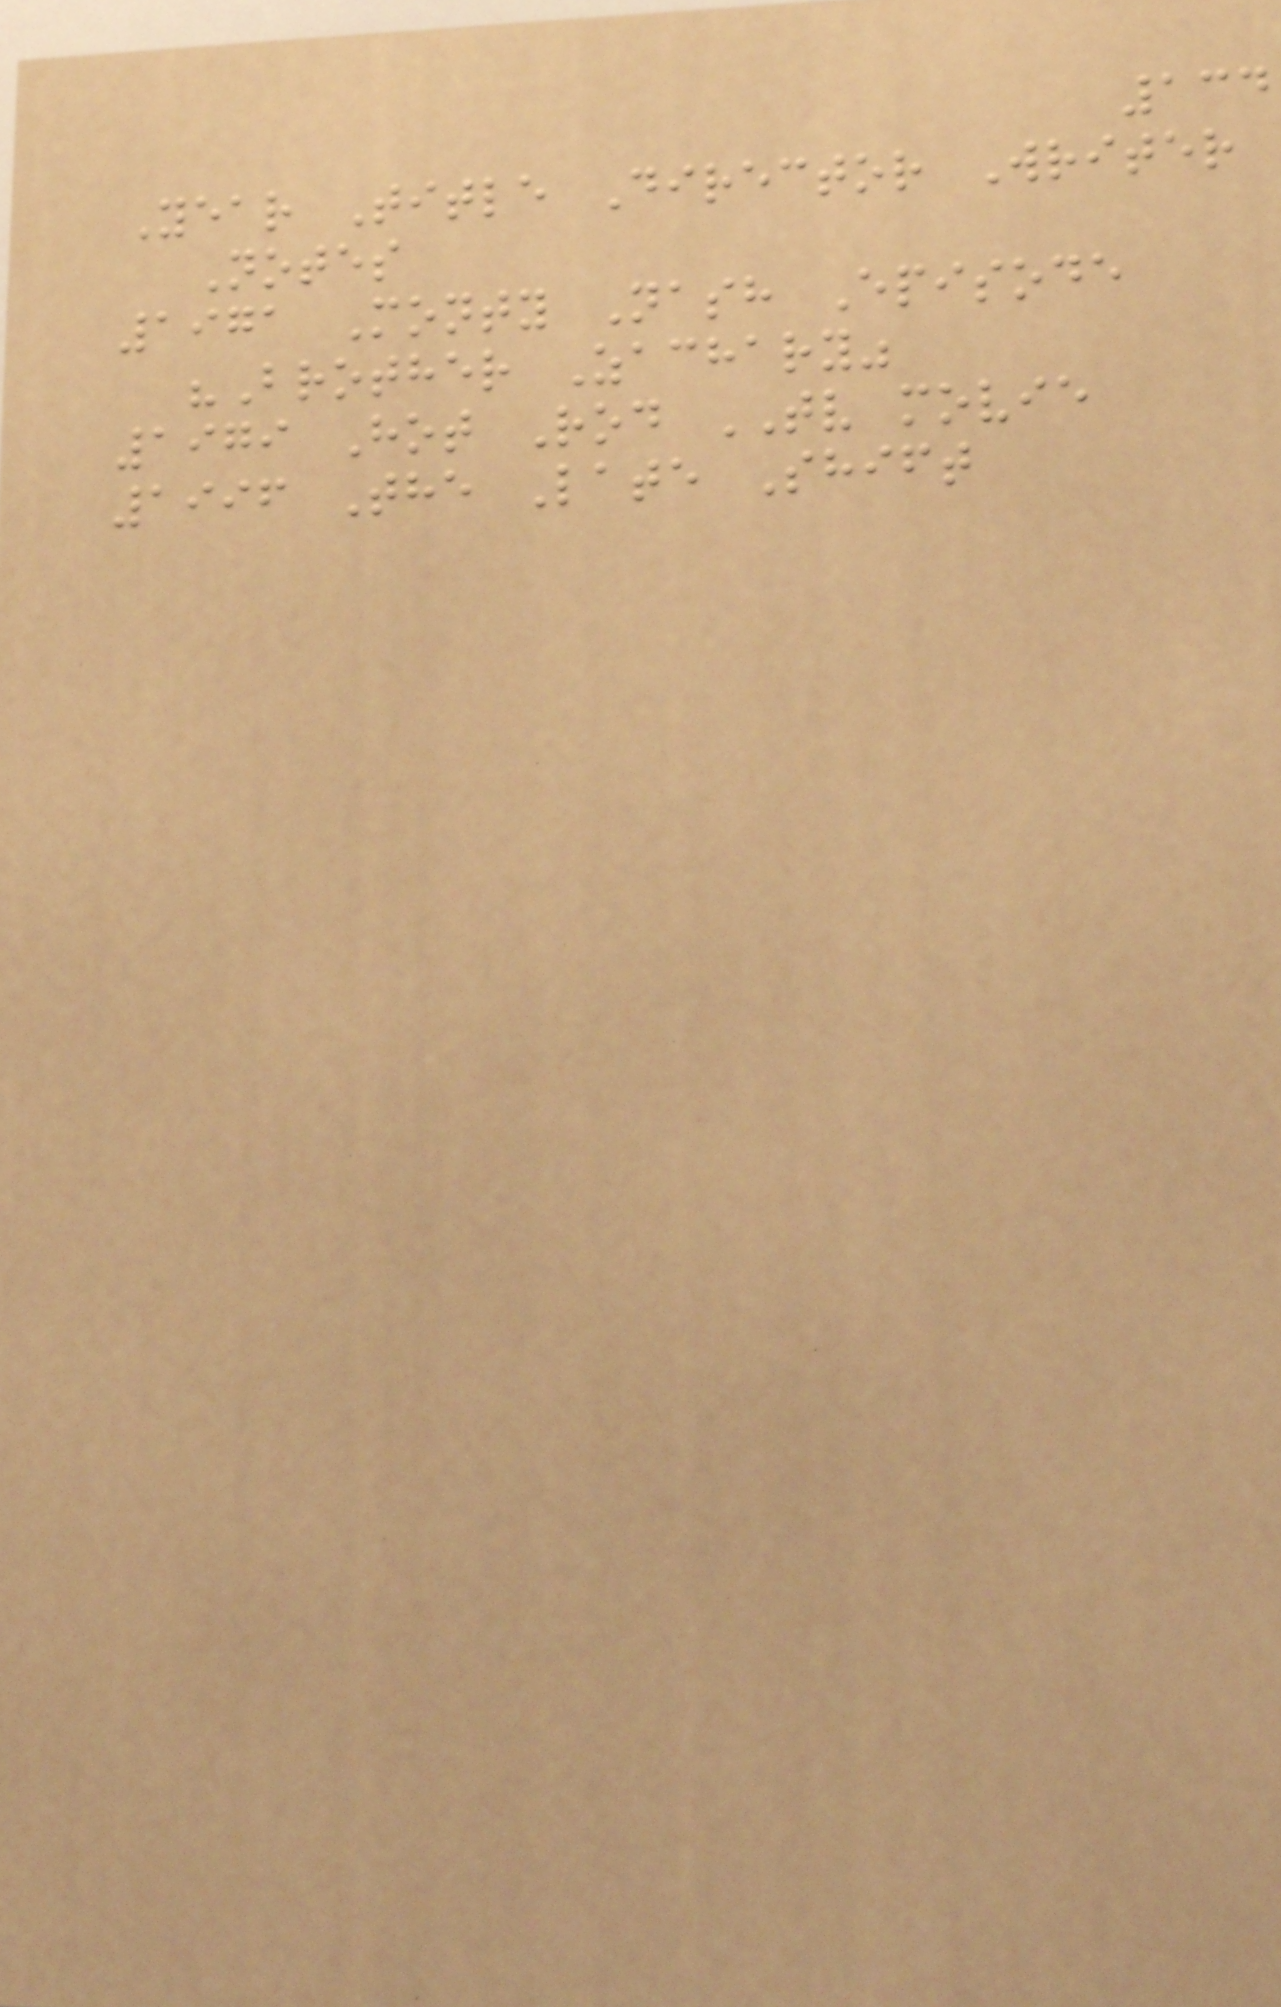134
Year Title Director Writer
Notes
1971 Monty Nash Episode
"Brother Zachary"
1979 Hot Rod TV movie
1996 The Late Shift
